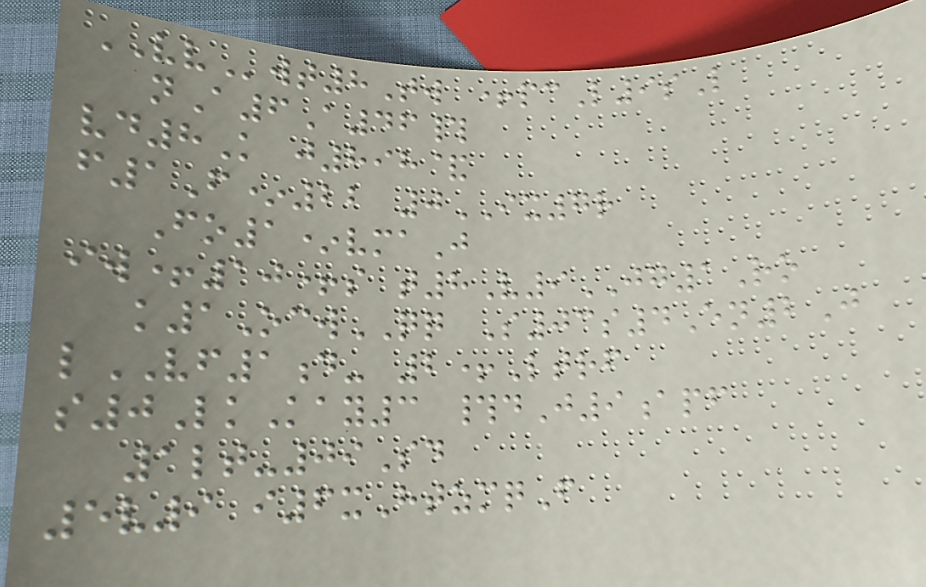VVwt8Tw +pcL9sL
nA6A46#
vd8K j898&
f1F*22 0IX7r
Fo1*vmaJ
iw+10+s t8V9JG1Ro
k1OcwQQ S03s4En2J
lVF1d- 2+Ltrf
s0LkKay3 #dJ9apf
1lt-09Sd
5v9 i6xHtzmqF
